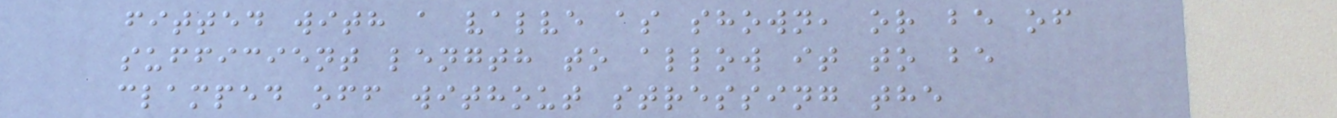fitted with a valve as shown, or be of
sufficient length to allow it to be
clamped off without stressing the
